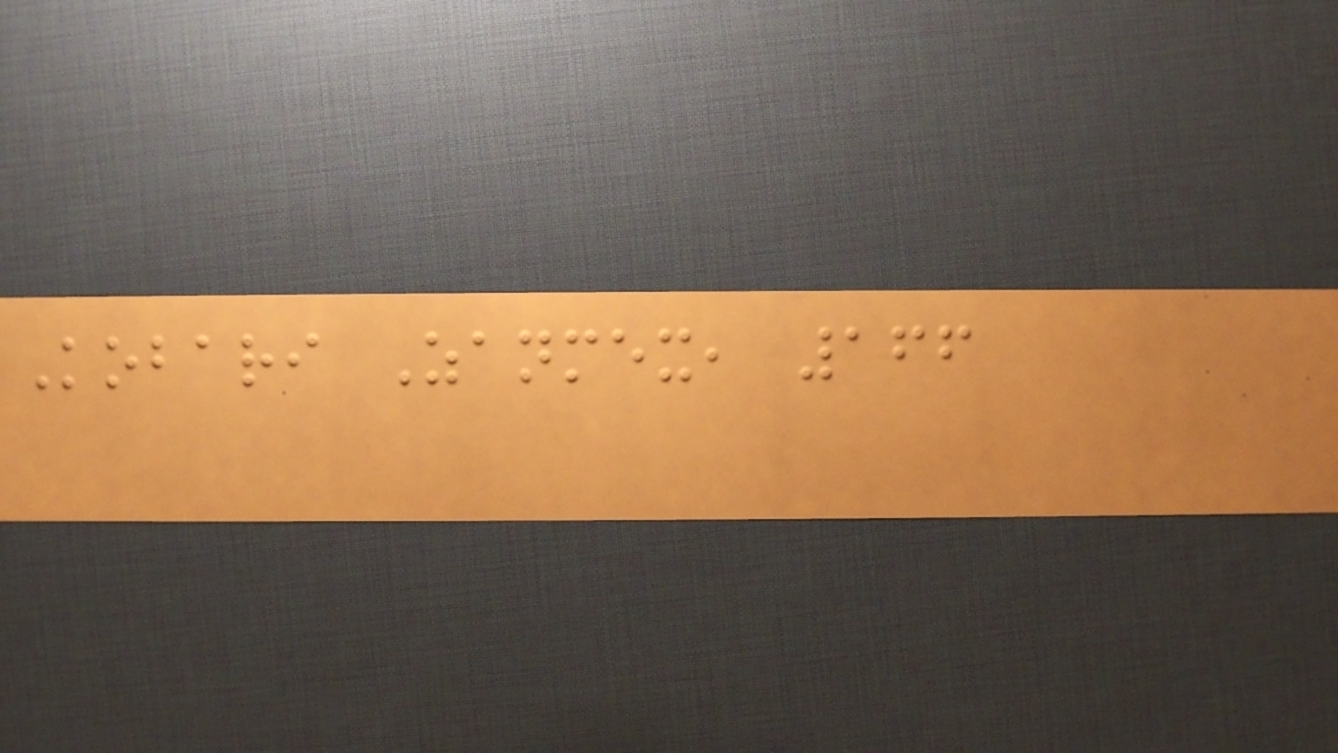Kobari Zanmex, 166
